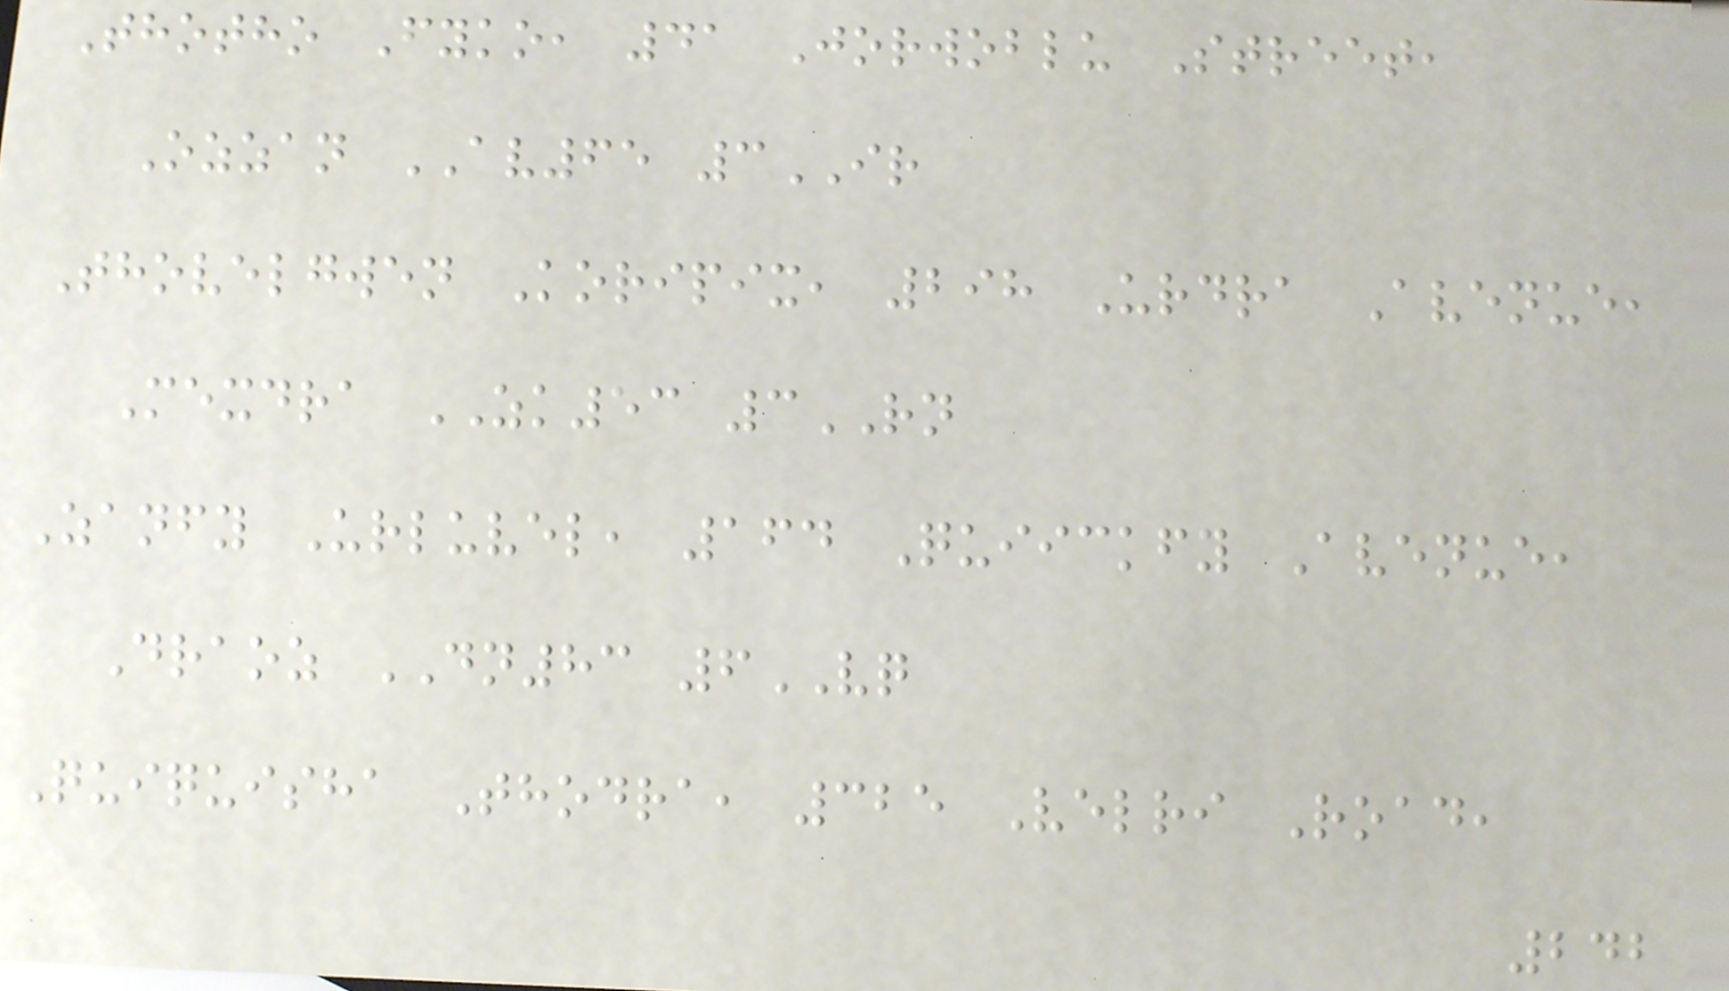Thotho Fyko, 41 Jorwoblu Street,
Ozzan AV65 3IR
Thovelgwen Koripix, 298 Urdra Avenue,
Mexdra ZK53 3RN
Zanfy Urluvel, 164 Quiickfy Avenue,
Draoz DN83 6VQ
Quiquisha Thodra, 325 Velri Road,
242
